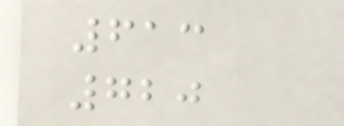613
720
